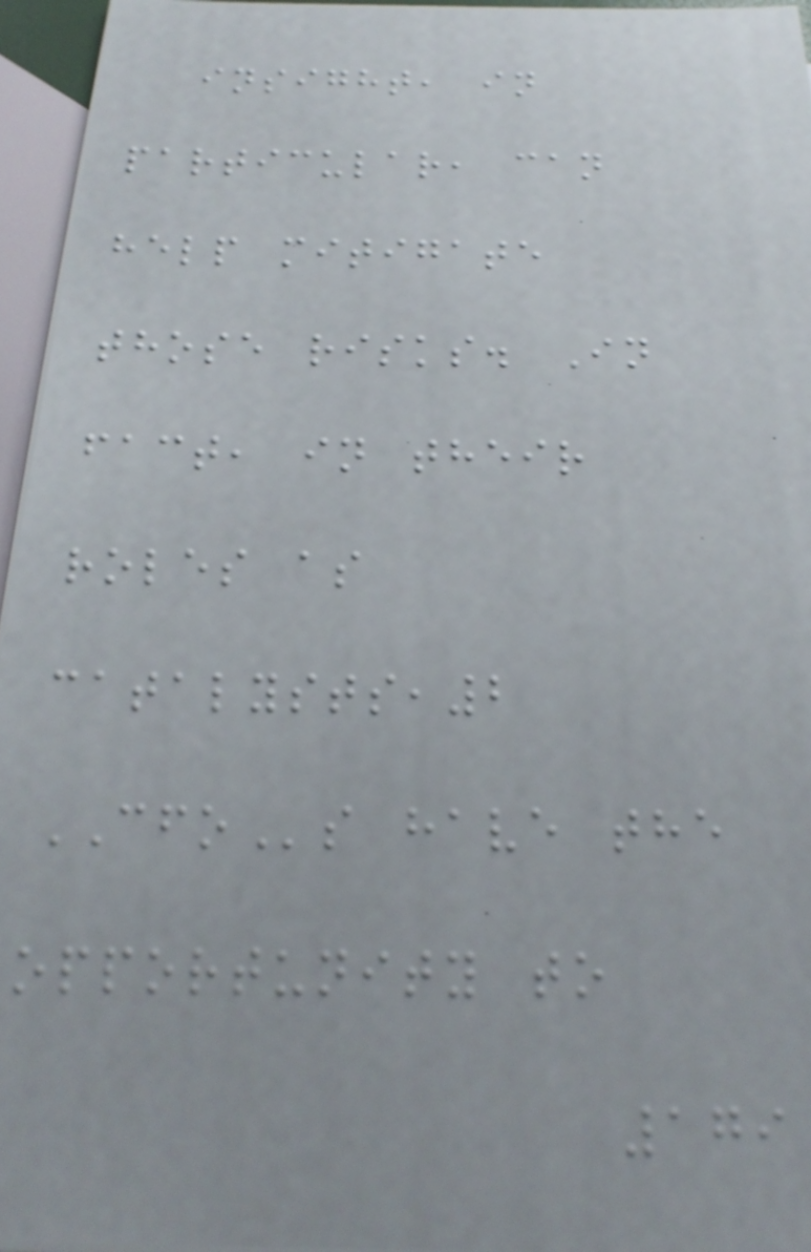insight, in
particular, can
help mitigate
those risks. In
fact, in their
roles as
catalysts,2
CFOs have the
opportunity to
179
